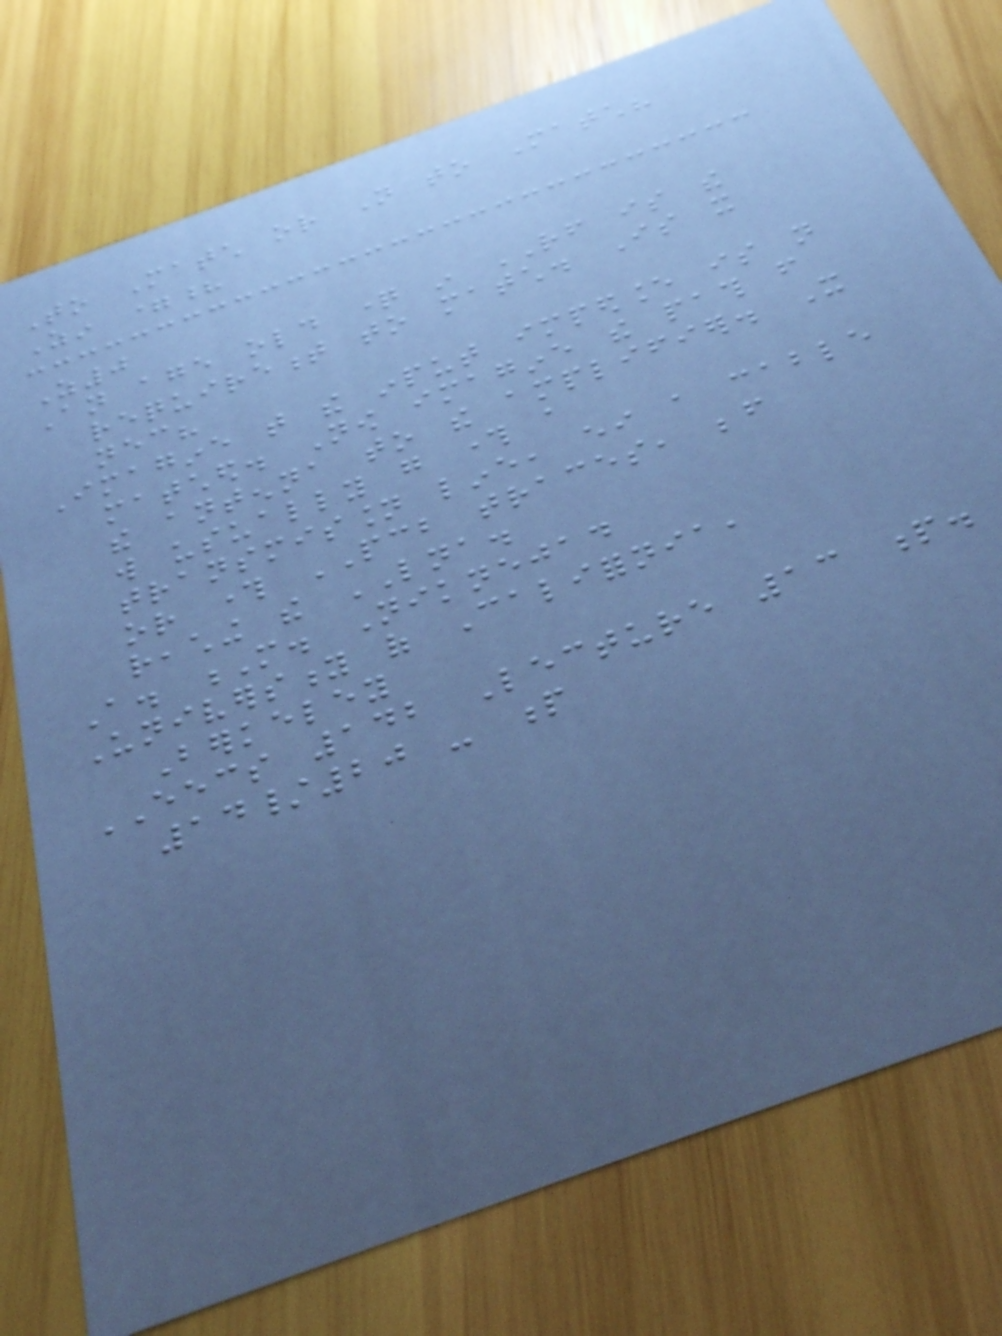To Match or Not to Match?
Zin =?
Z0
An age old question in RF is the
requirement to match. Is it
necessary?
Imagine that the input impedance is not
matched. Now imagine the path from
the antenna to the amplifier. It
will usually go through a
transmission line, either a cable
or through PCB traces, before
reaching the LNA.
A. M. Niknejad
University of California,
Berkeley
EECS 142 Lecture 13 p.
14/20 - p
